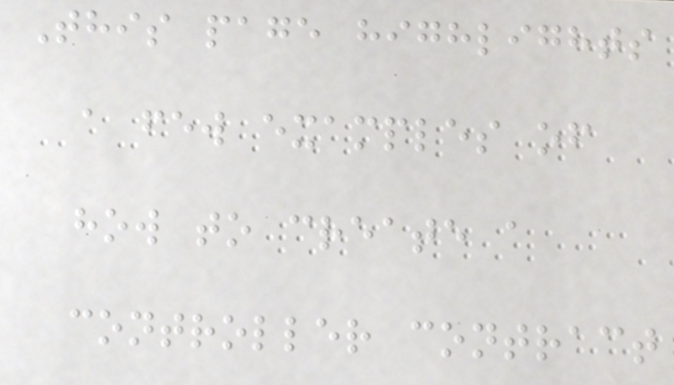This page highlights
a few examples of
how to create a
controller contract
